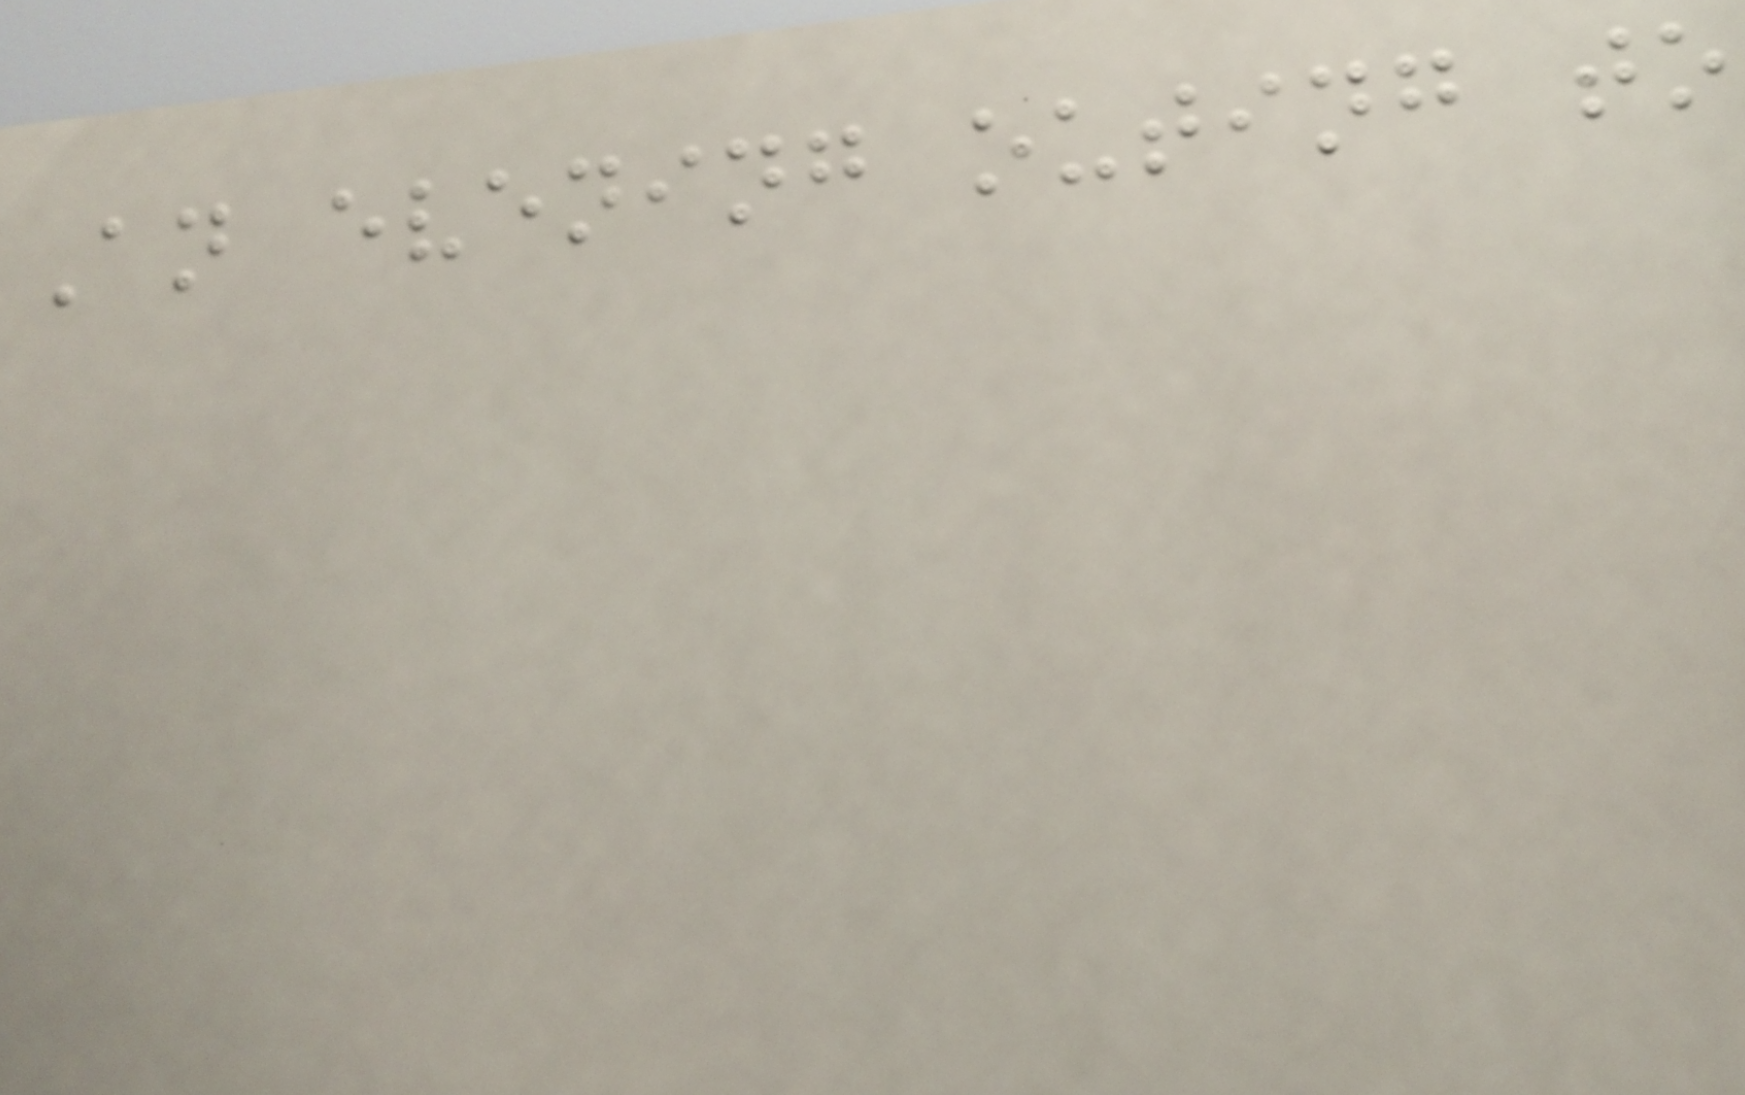An evening outing to
